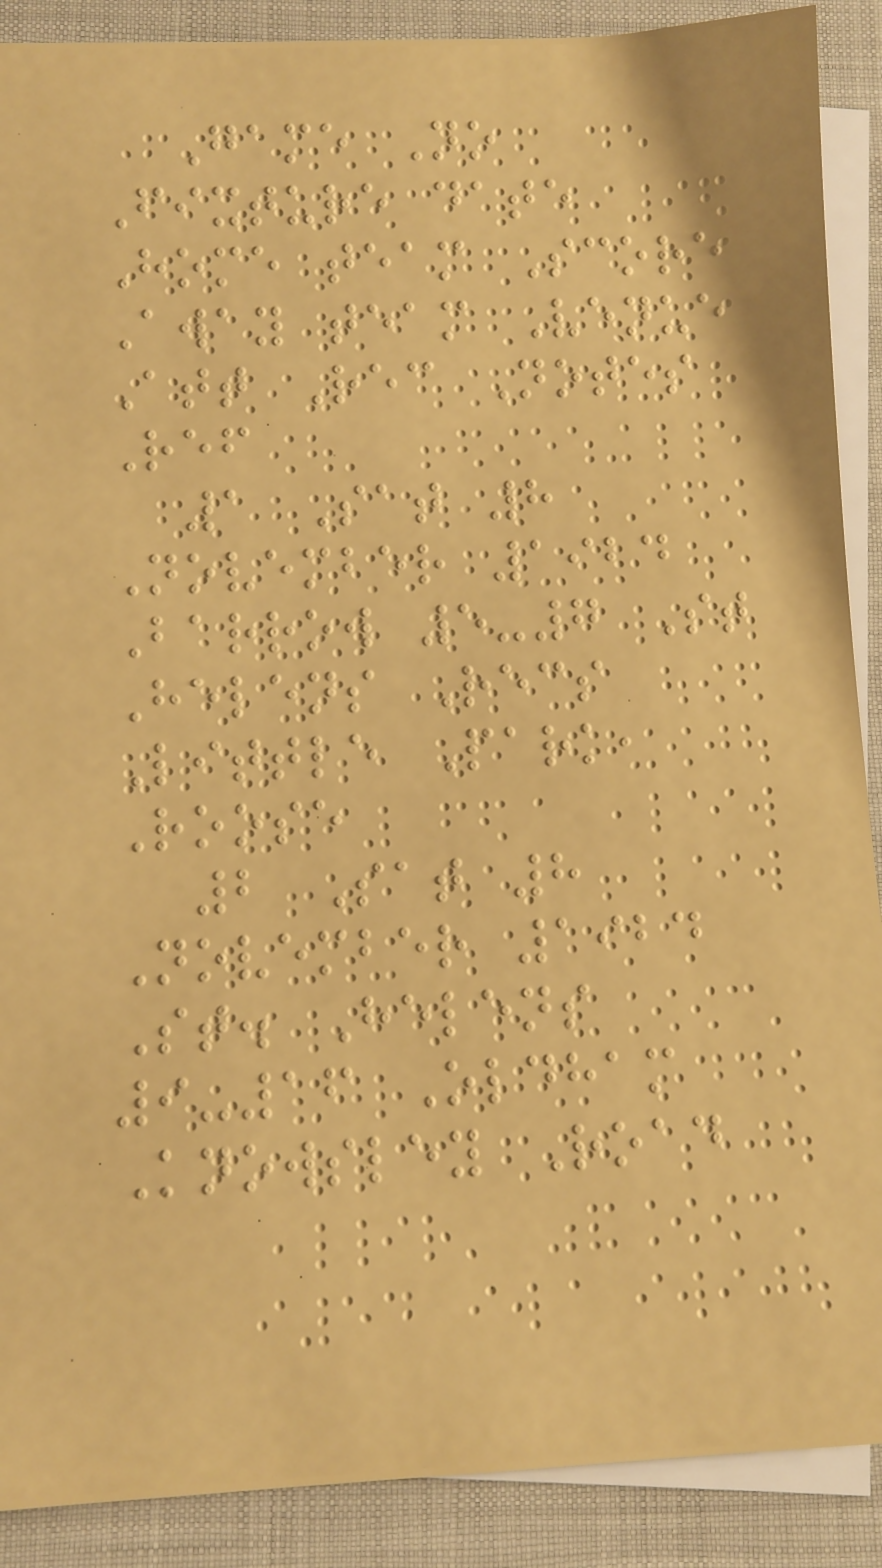Game No
Fixture date
Home team Score
Away team Venue
Att Rec Notes
Ref
1 Sat 8
November 1924
Barrow 5-7 St
Helens Recs
Little Park,
Roose
2 Sat 8
November 1924
St. Helens
9-16 Oldham
Knowsley Road
